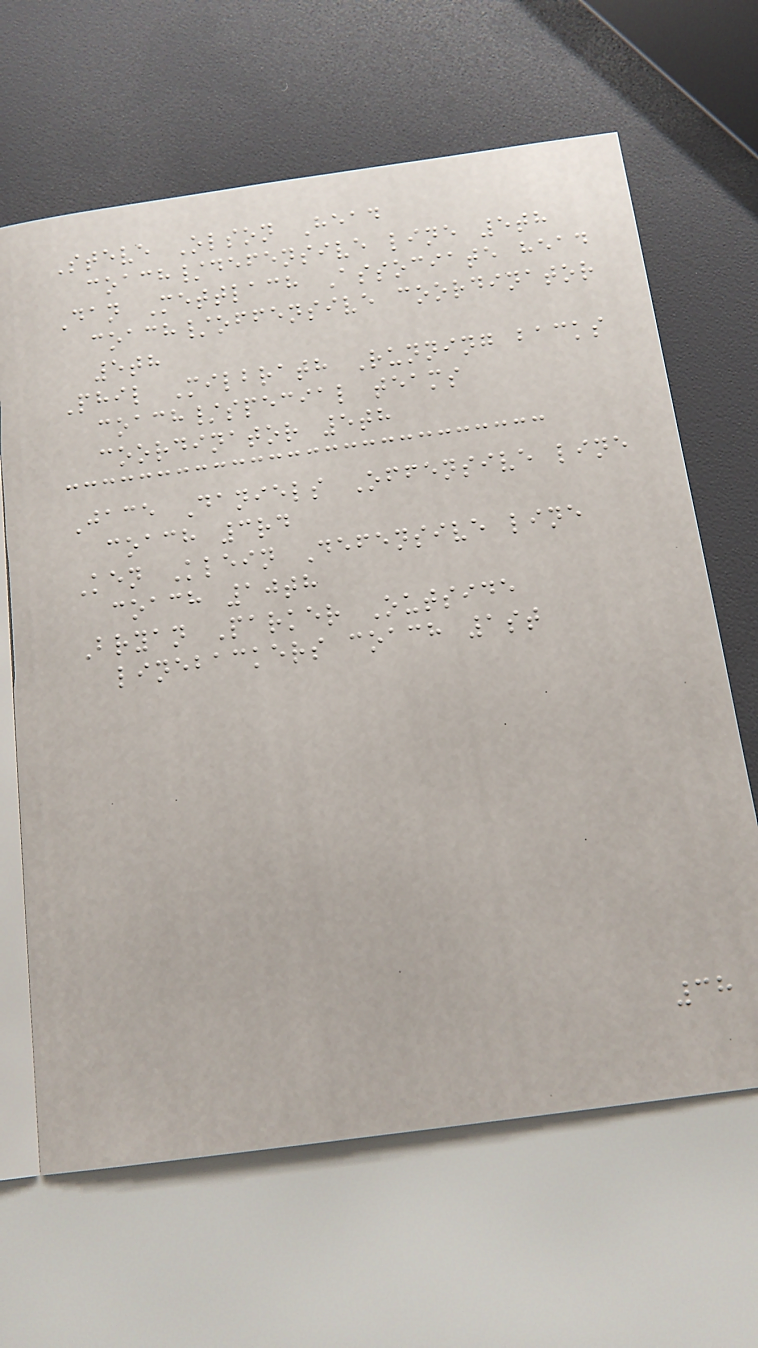Steve Olson Head
coach/defensive line 5th
Dan Mettlach Associate head
coach/offensive coordinator
5th
Phil Milbrath Running backs
coach/special teams
coordinator 5th
Jace Daniels Offensive line
coach 3rd
Ken Klein Defensive line
coach 10th
Bryan Parker Outside
linebackers coach 1st
38
